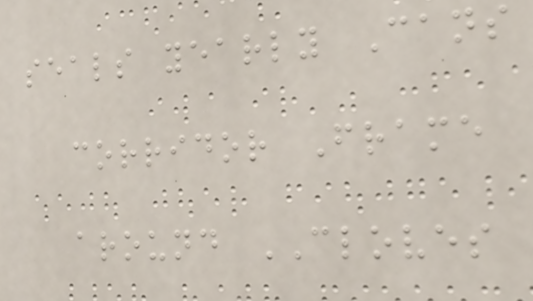seals yearly Cans
corridor Frame
around CLOVES
